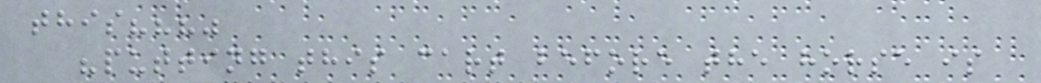this???"
"putting this cart before the horse is
